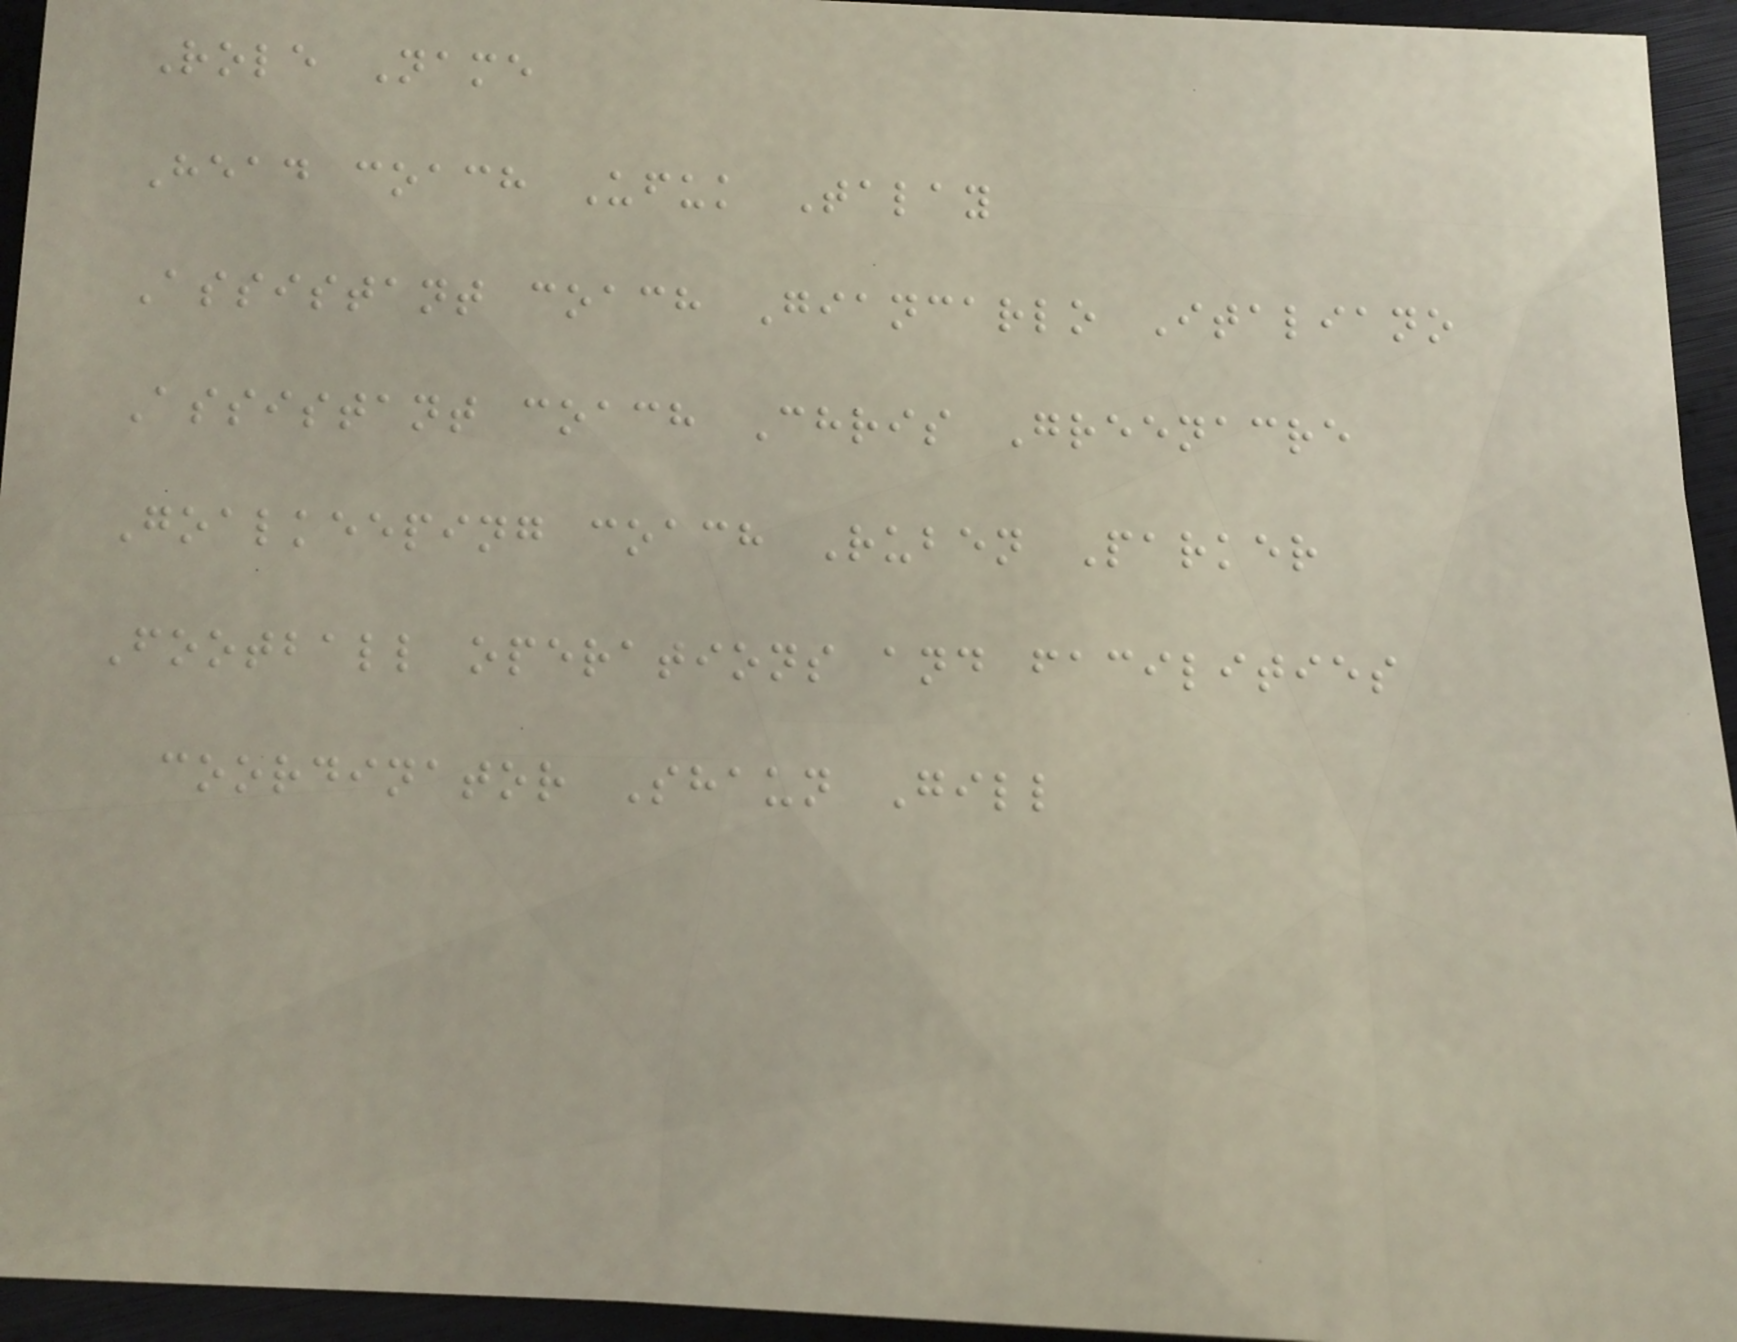Role Name
Head coach Ufuk Talay
Assistant coach Giancarlo Italiano
Assistant coach Chris Greenacre
Goalkeeping coach Ruben Parker
Football operations and facilities
coordinator Shaun Gill
